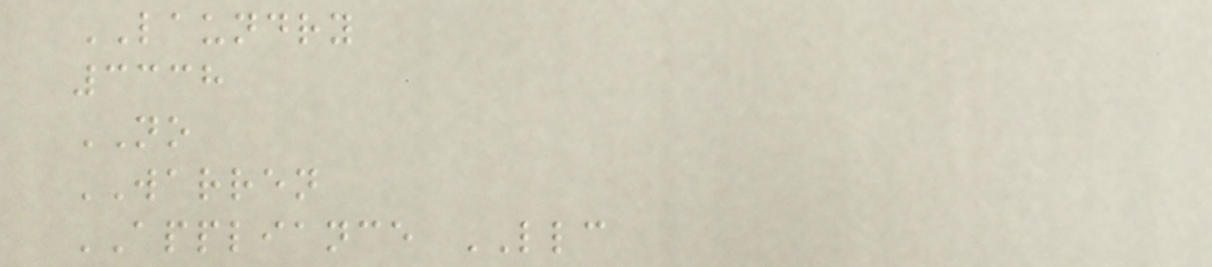LAUNDRY
3338
NO
WARREN
APPLIANCE LLC
